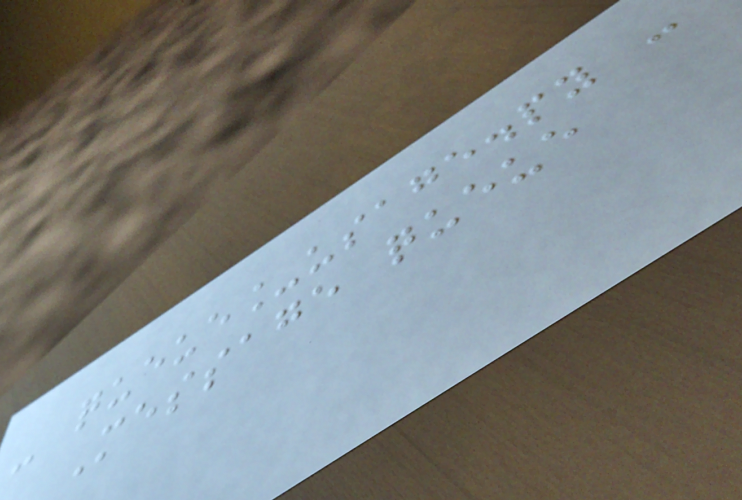- queue_usage.py -
Message queue
